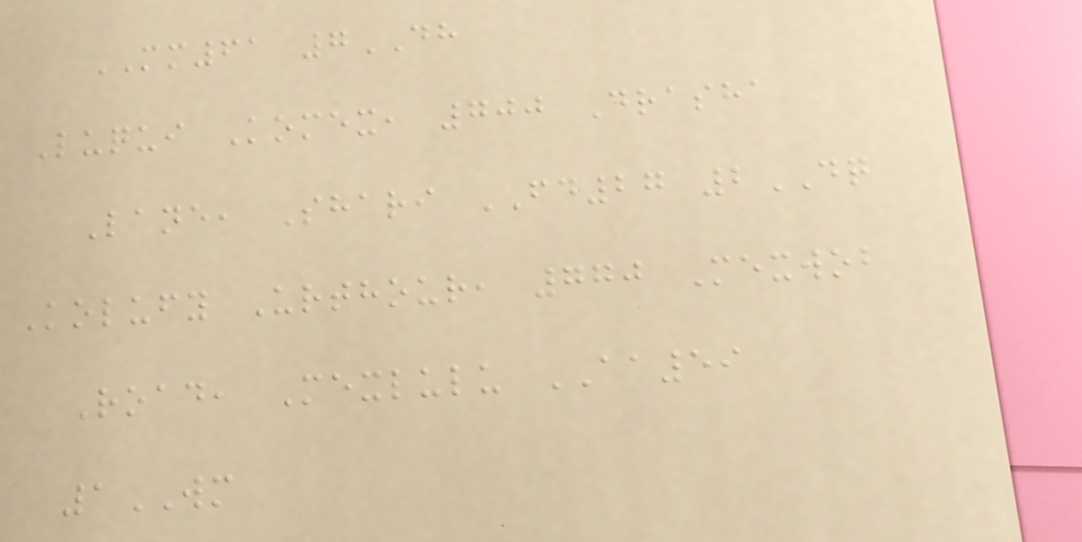MM61 7DH
Luqui Komex, 700 Drasha
Lane, Shari FD27 2DQ
Kolufy Urthour, 770 Mexwob
Road, Mexlulu AA59
1WM
